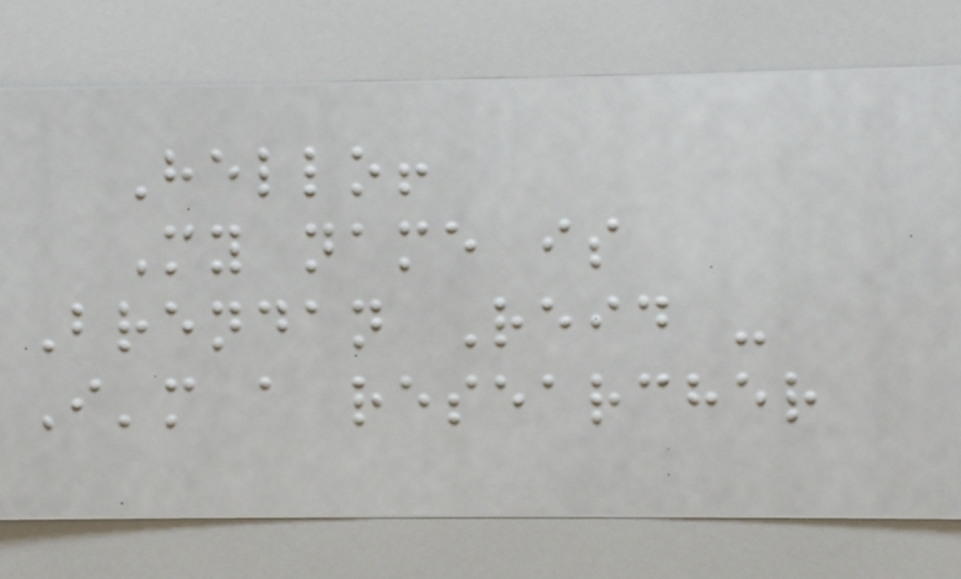Hello!
My name is
Brendan Reid -
I'm a researcher
